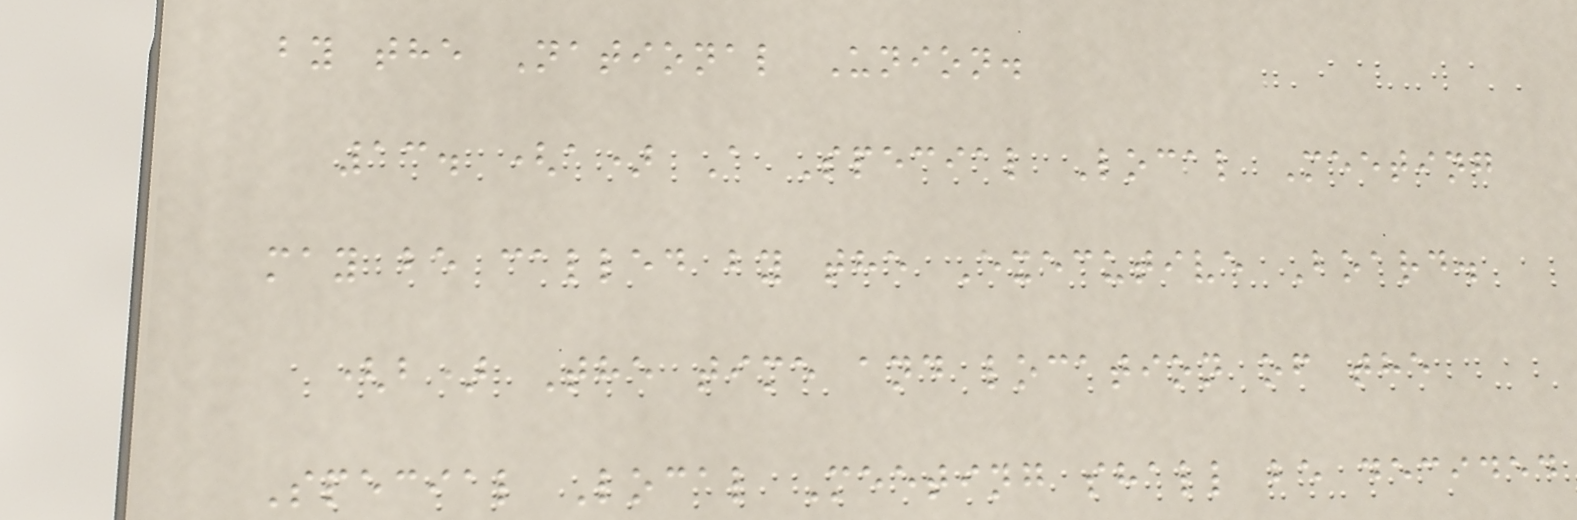by the National Union.
13. (a) A Special Local Meeting
may be called by the Executive Board.
(b) The time and location of the
Special Local Meeting shall be decided
